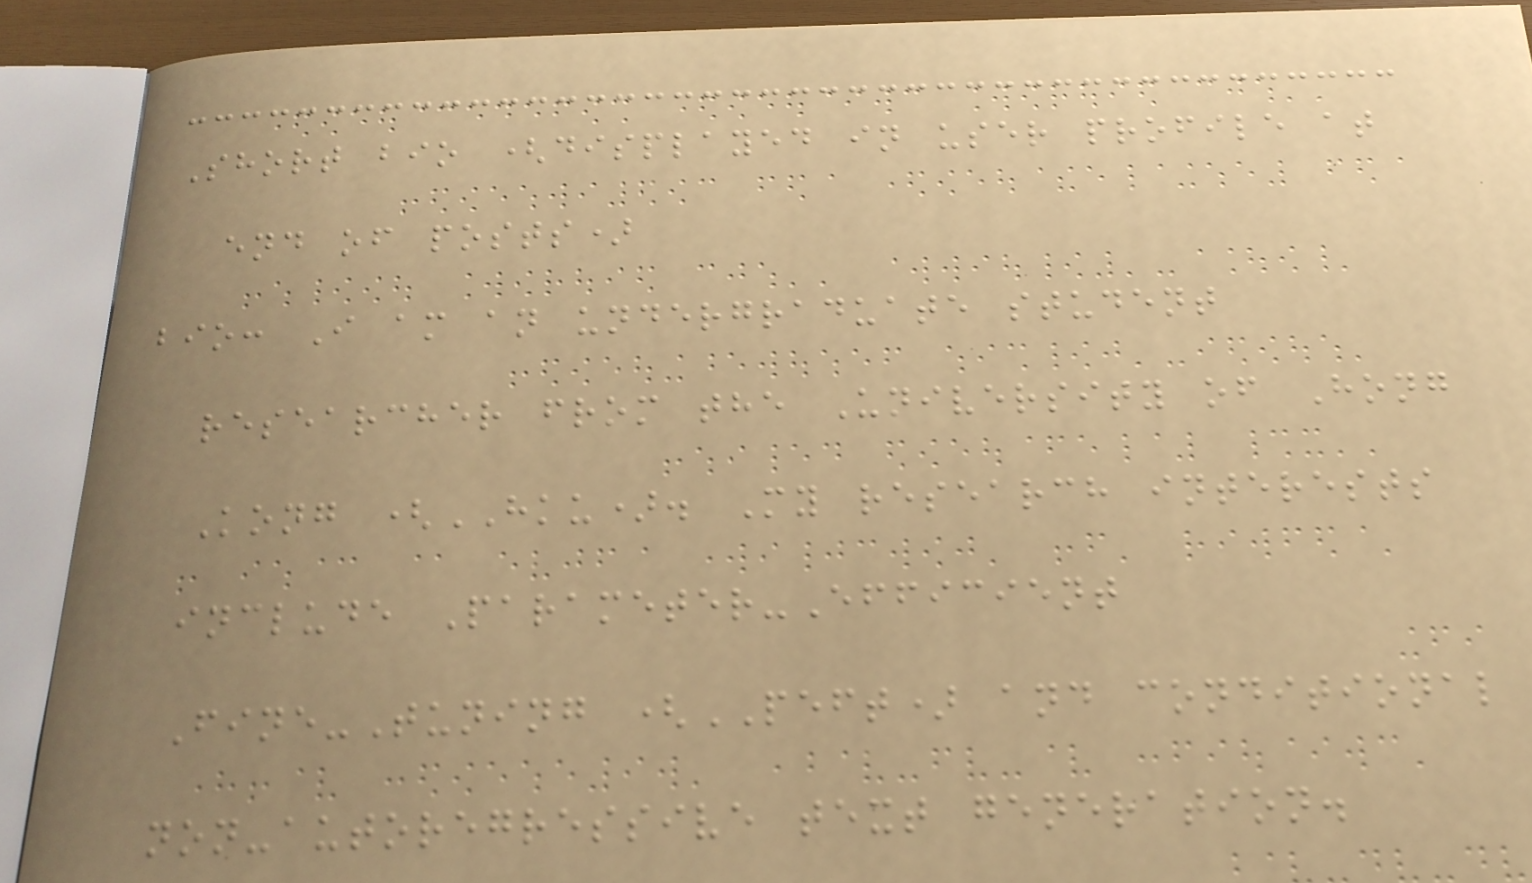Short bio (displayed in user profile at
end of posts)
bio: I am an undergraduate student
researcher from the University of Hong
Kong (HKU). My research interests
include Parameter-Efficient
Fine-Tuning (PEFT) and conditional
non-autoregressive text generation.
